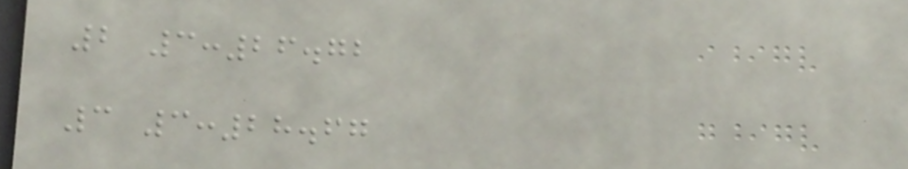2 3:26.72
3 3:28.67
